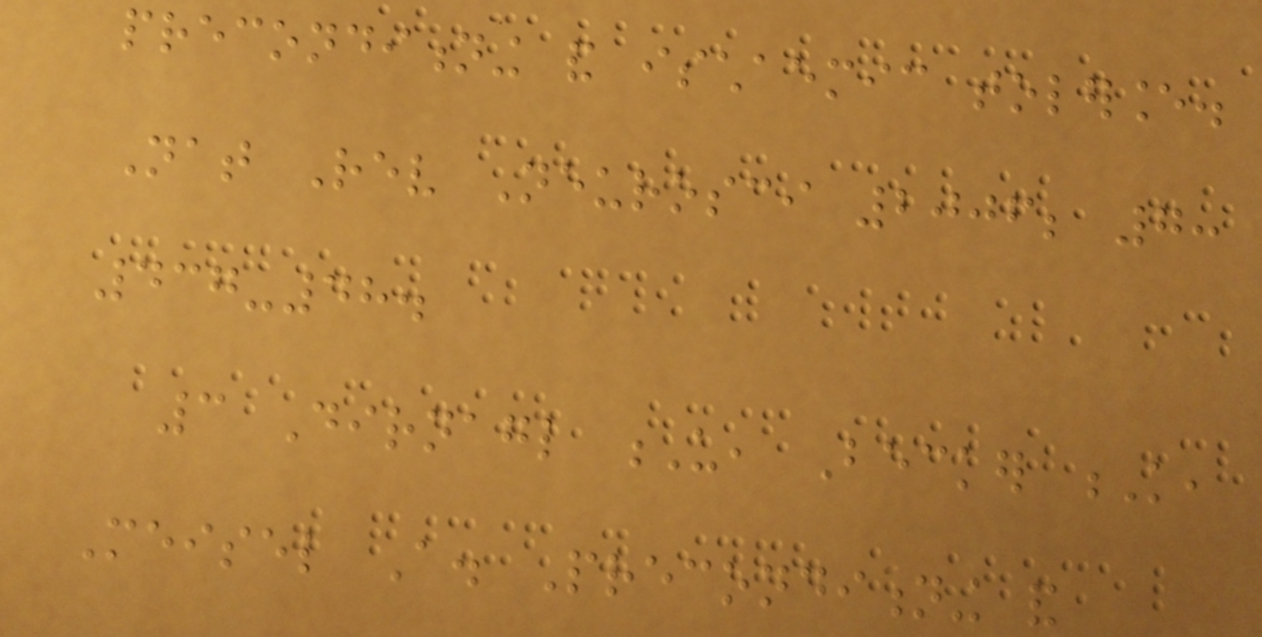preconditioning and ischaemic tolerance.
Nat Rev Neurosci 2006; 7:
437-48.
3 Dirnagl U, Becker K,
Meisel A. Preconditioning and
